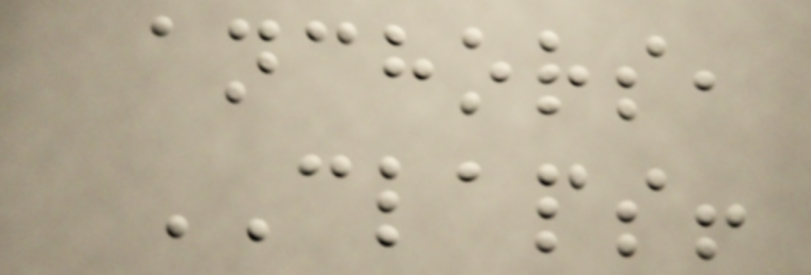anchors,
CLAPS!
